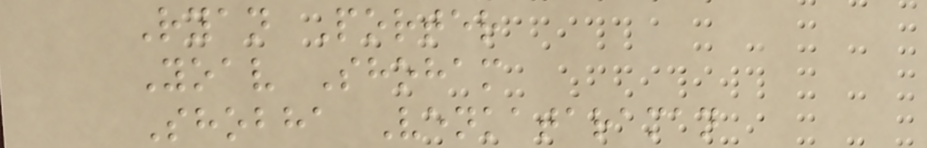Ryan Porter
Yoav Shoham
Shobha Venkataraman
